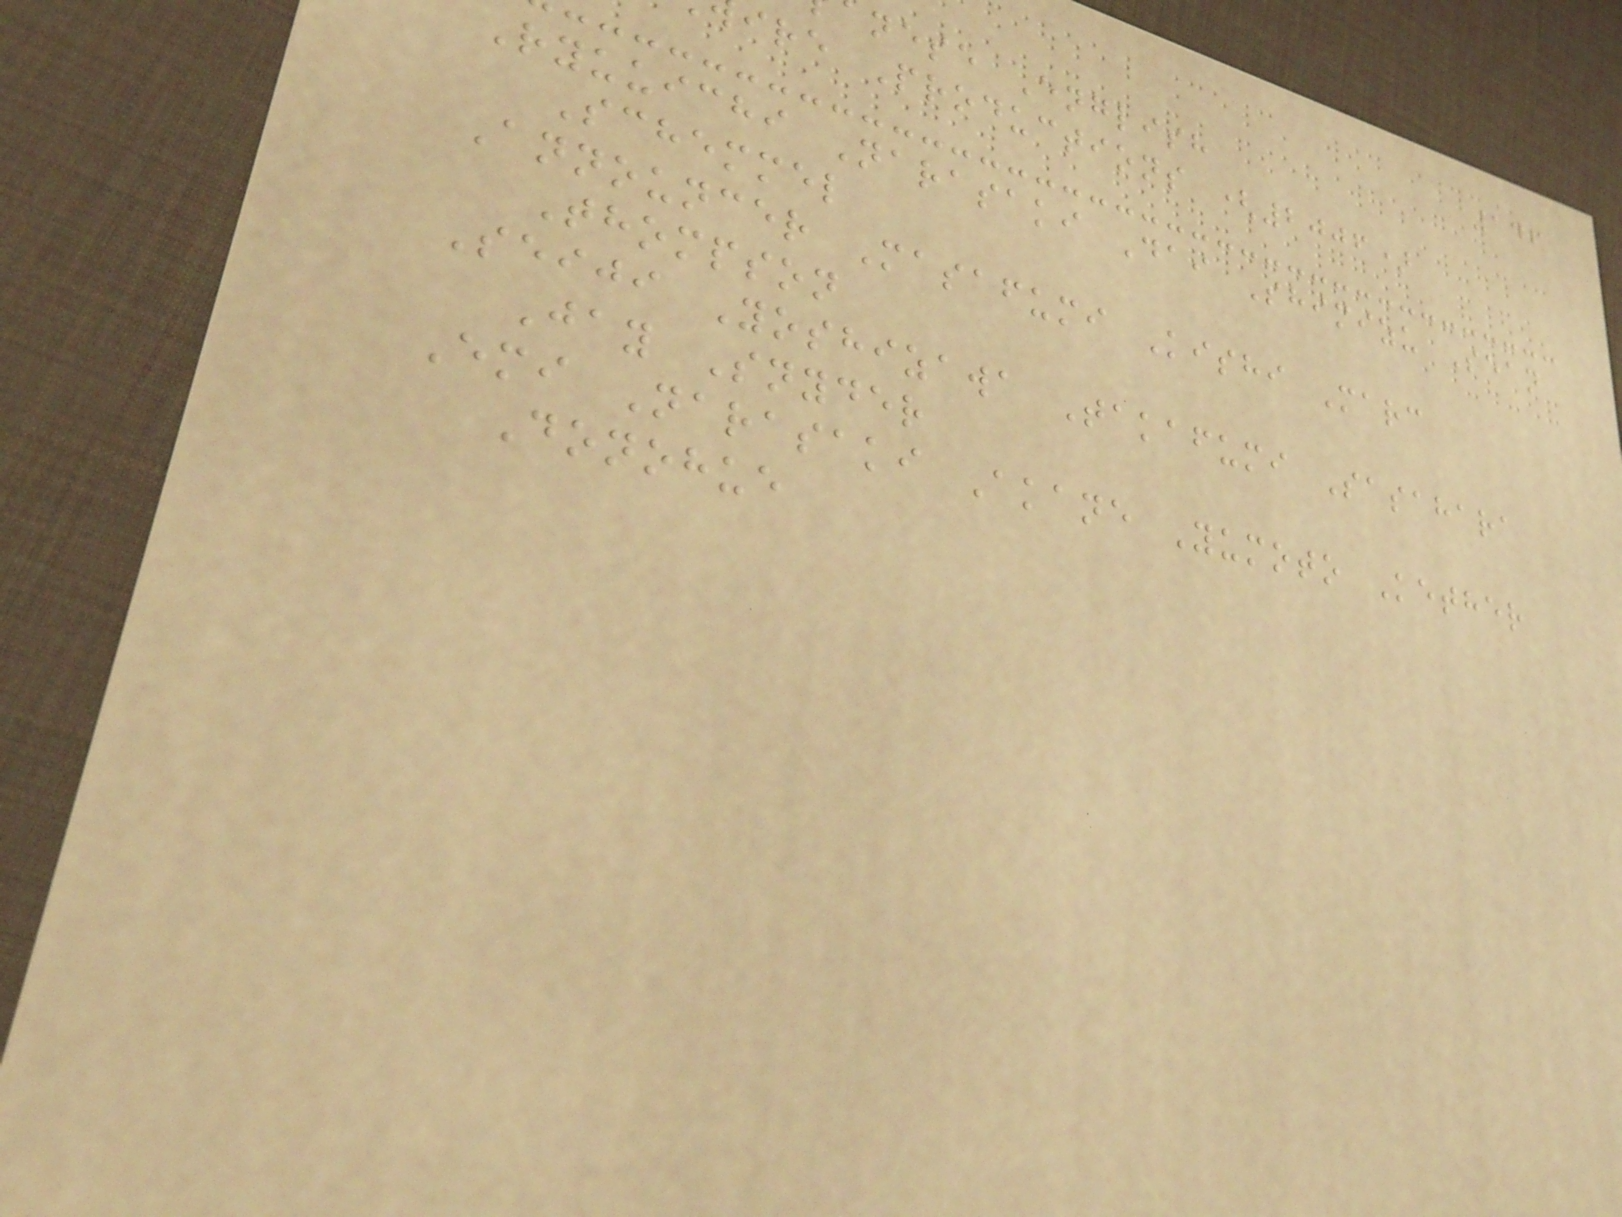146
nese English
ire Productions (2006)
Ryuuichi Narasaki Dai Shimizu Sean
Schemmel
Announcer Masafumi Kishi Marc
Thompson
Seiji Yoshizawa Takafumi Sasahara
Jay Snyder
Emi Narasaki Akane Yumoto Kether
Donohue
